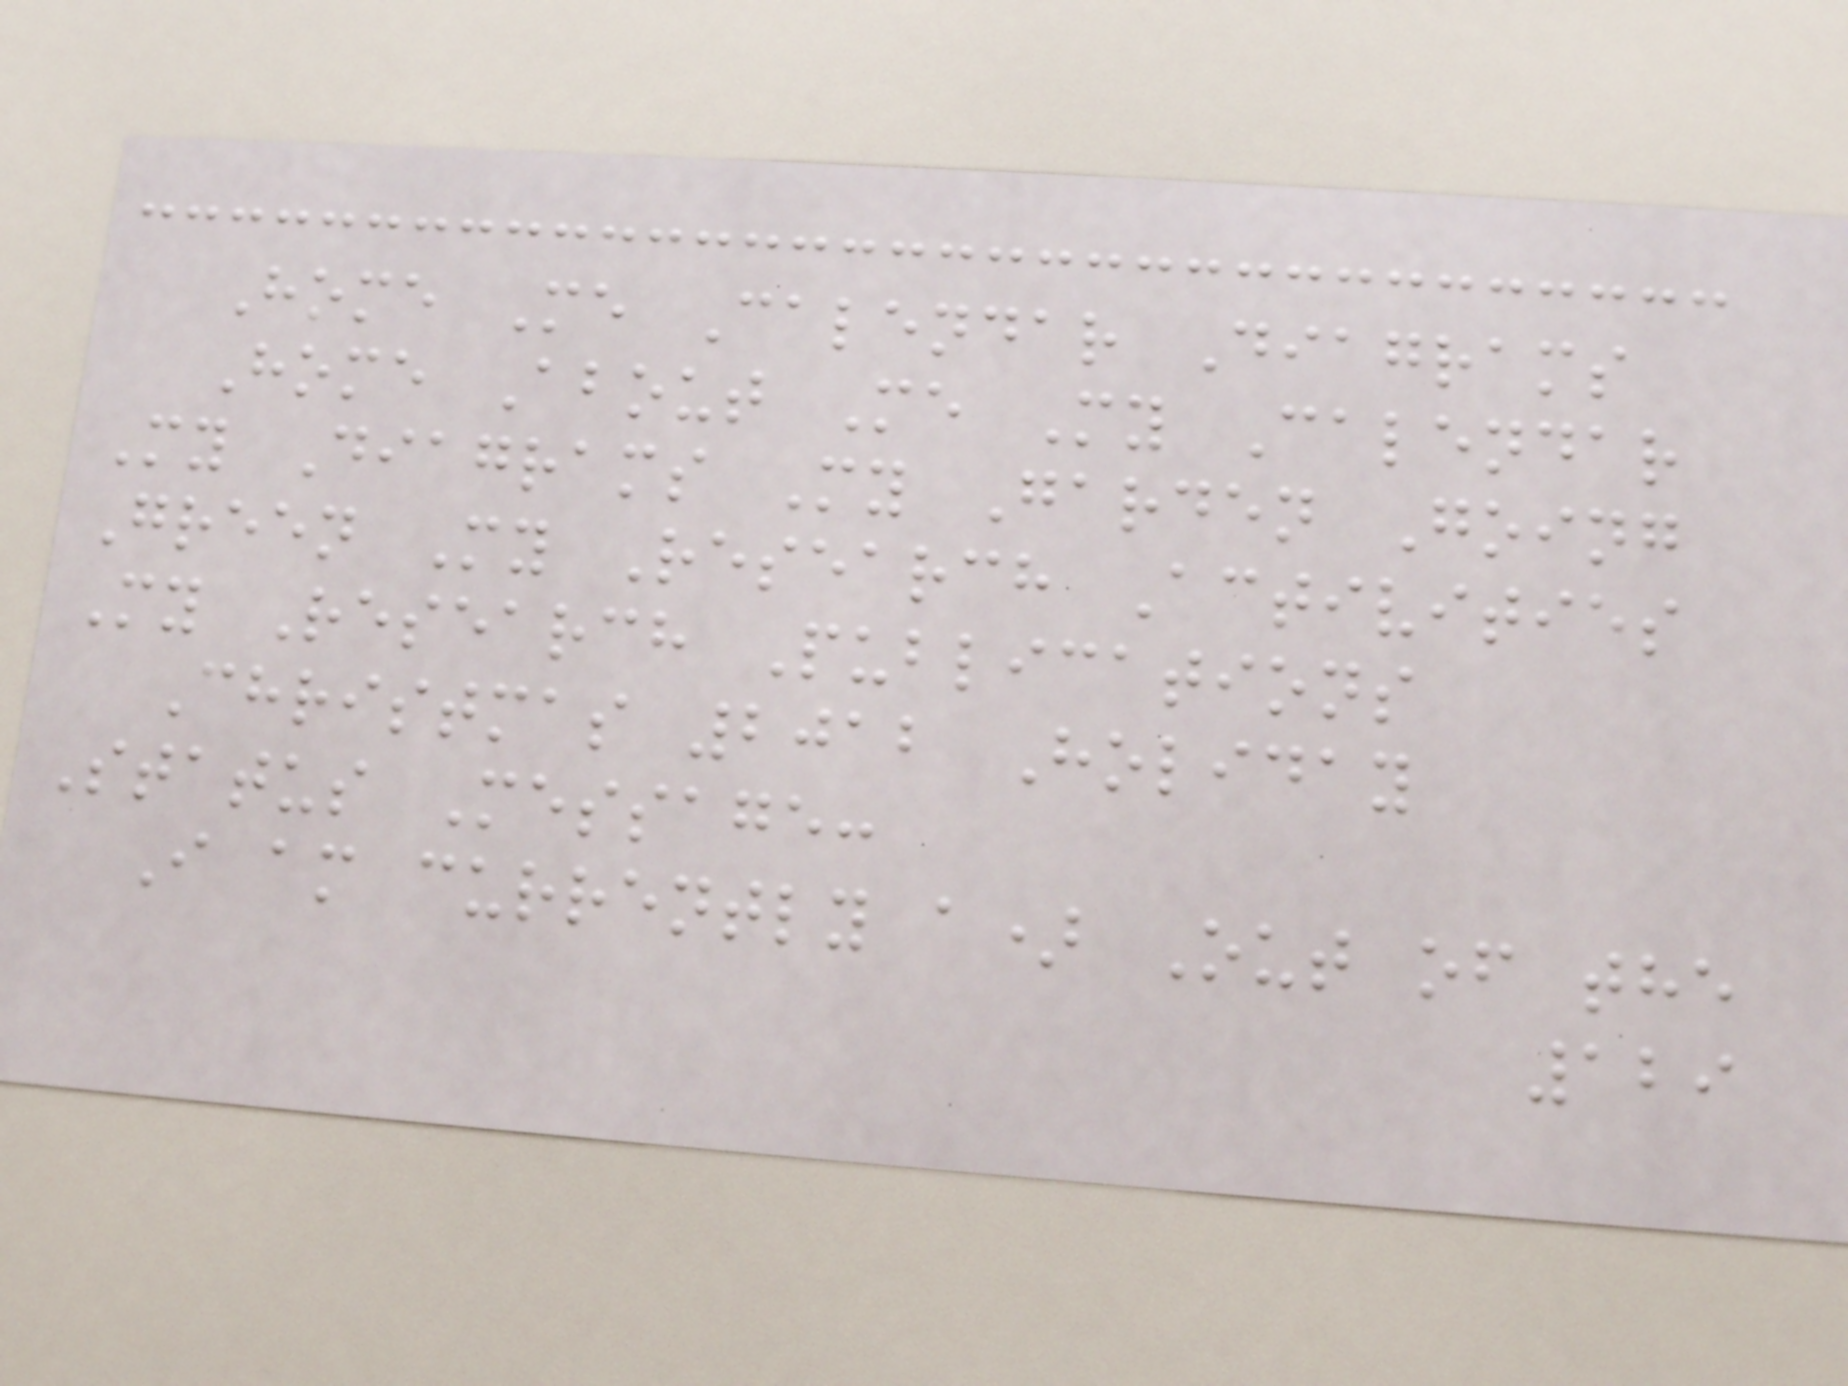Home Me Calendar Diagrams
Home About Me My Calendar
My Diagrams My Garden Going
Green My Research Activities
My Research Publications
Christmas 2012 Holiday
Status Message:
I am currently a) Out of the
129
